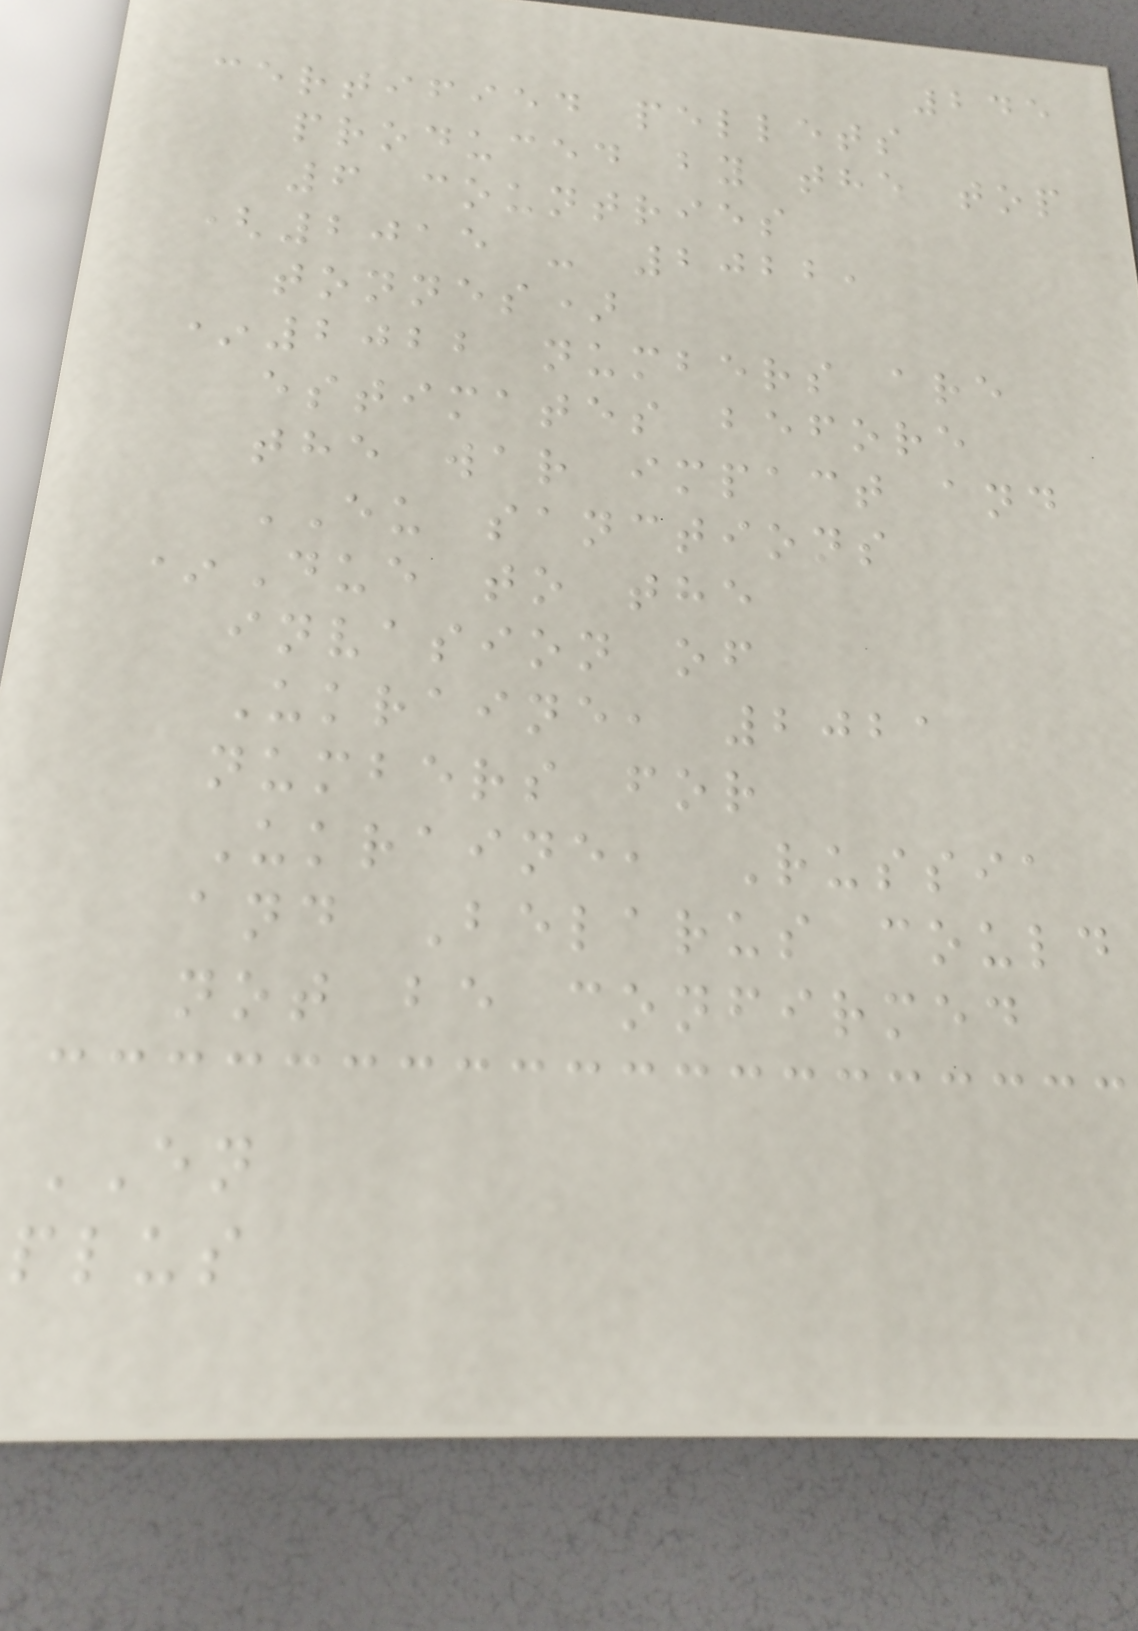245
certified pellets
produced by the top
6 countries
(2015 - 2022,
tonnes)
*2022 numbers are
estimates before
the war impact and
EU sanctions
*Due to the
invasion of
Ukraine, 2021
numbers for
Ukraine, Russia
and Belarus could
not be confirmed
EN
plus
